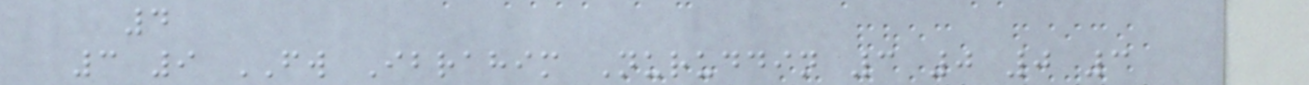4
3 9 FW Ibrahim Nuruddin 3 0 0 3
